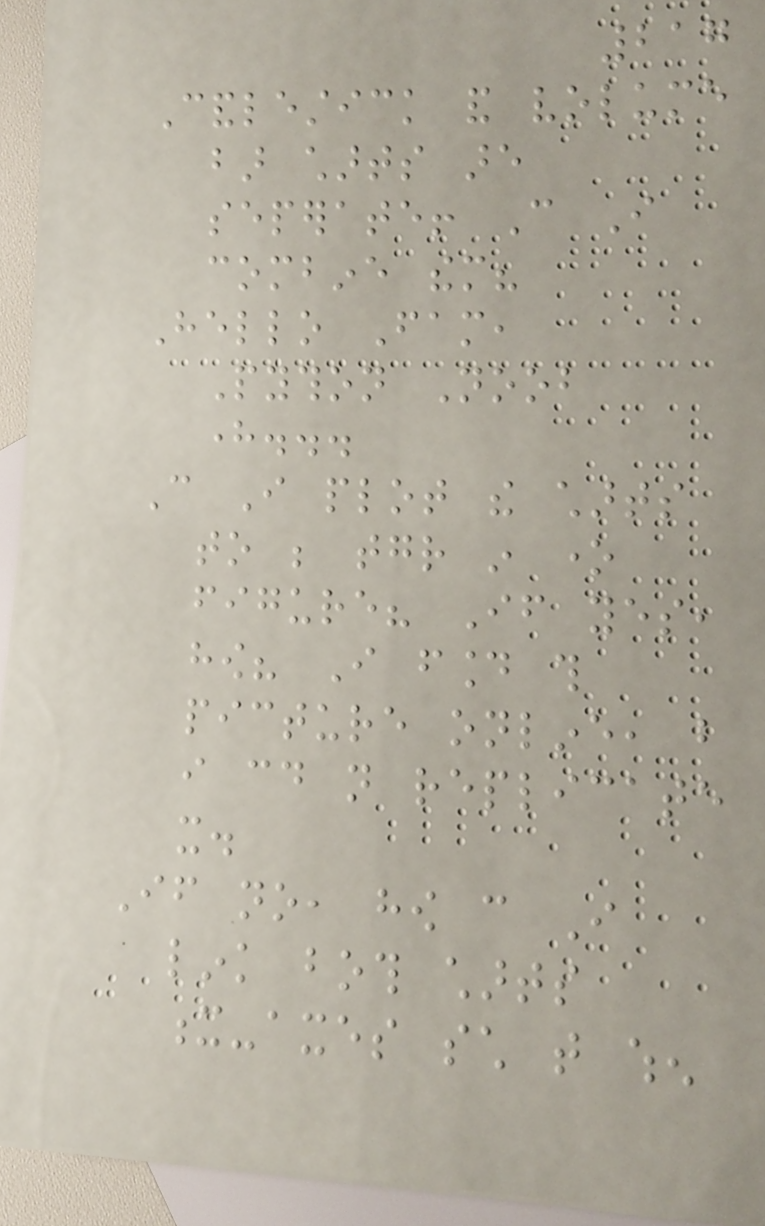217
Candlestick and volume
bar charts are
seperate! Can I
combine them?
Hello Fam,
Python Noob
here...
Can I plot the charts
to be together in one
figure? If yes,
how? I found this
picture online, but
i could not replicate
it.
If no, how can I
link both charts
x-axes such that when
